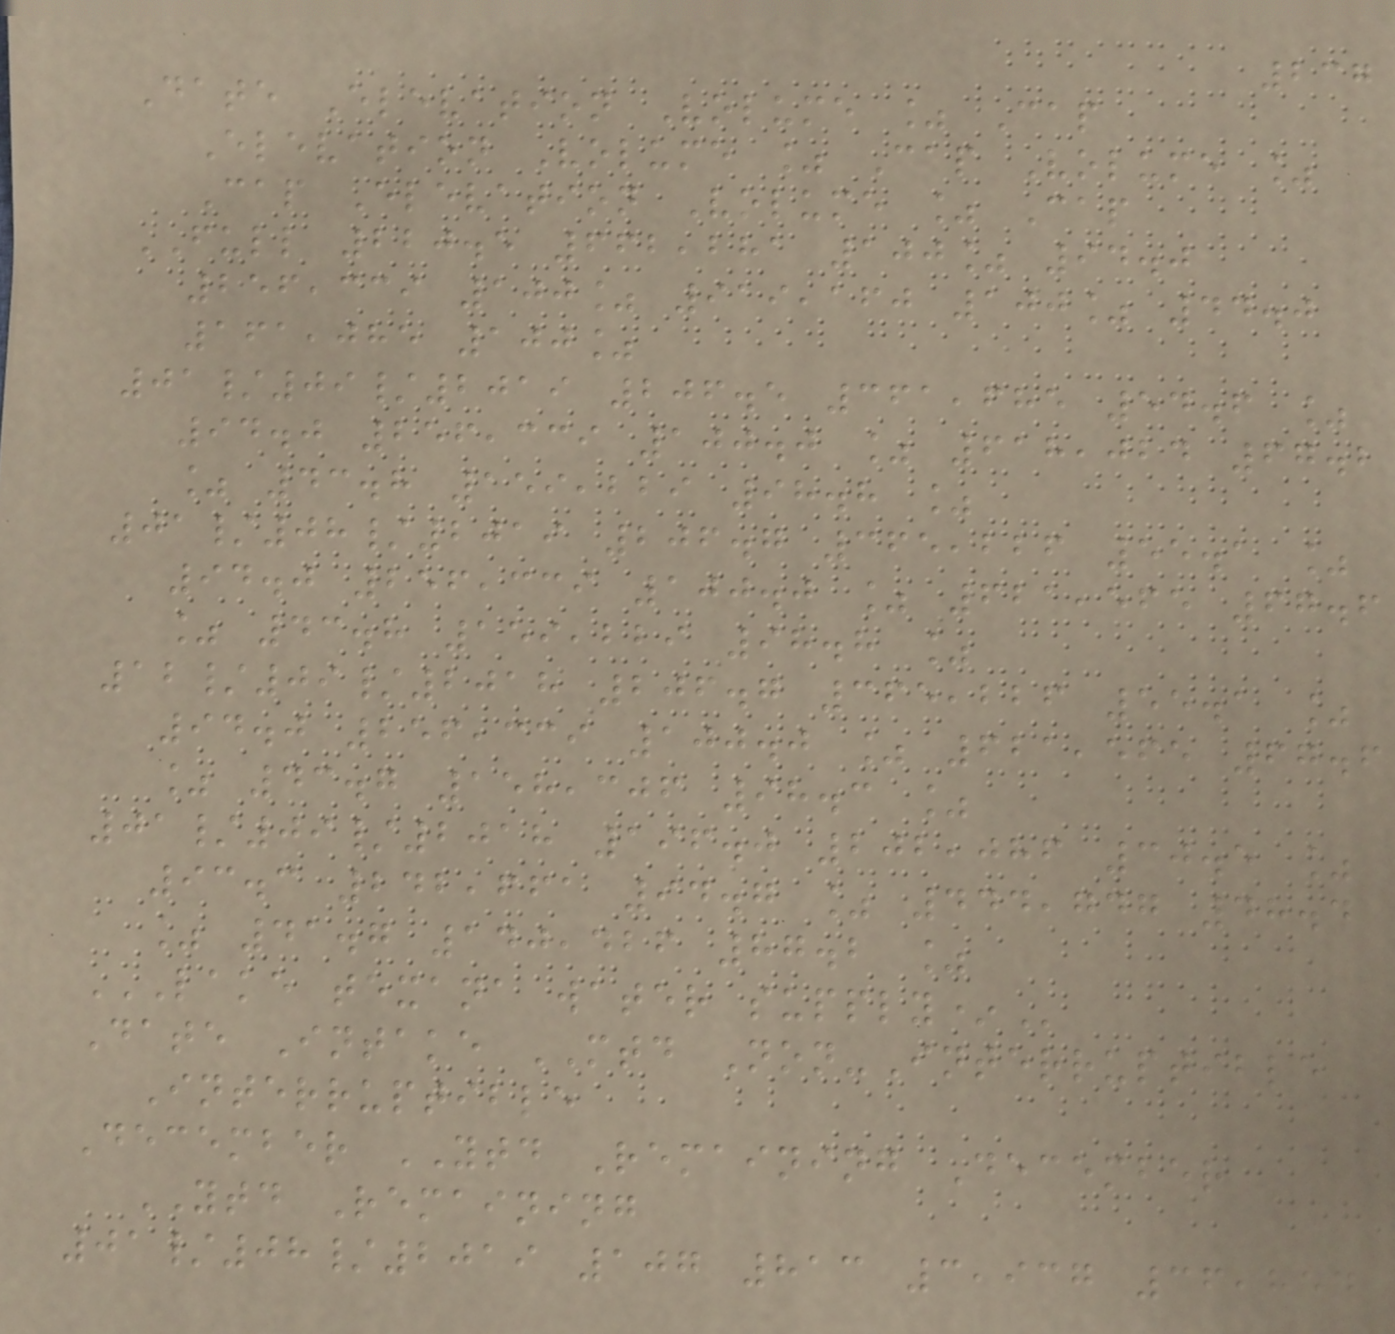237
Date Elevation Volume % Cap
Elevation Volume % Cap Volume %
Cap Elevation Volume % Cap
FULL 220.5 662,281 100% 94.0
256,339 100% 919,160 100% 44.0
161,085 100%
01/09/2019 206.5 361,685 54.6 %
94.0 256,339 100.0 % 618,024 67.2
% 43.8 159,229 98.8 %
01/08/2019 206.7 365,226 55.1 %
94.0 256,339 100.0 % 621,565 67.6
% 43.8 159,229 98.8 %
12/09/2018 206.7 365,226 55.1 %
94.0 256,339 100.0 % 621,565 67.6
% 43.7 158,306 98.3 %
01/09/2018 196.0 202,086 30.5 %
93.3 242,661 94.7 % 444,747 48.4
% 41.7 140,426 87.2 %
LAKE TEXANA WATER SUPPLY*
Date Intake MTD Non-Interruptible
Interruptible
December YTD Remaining December
YTD Remaining
01/08/2019 107 813 3,937 36,854
